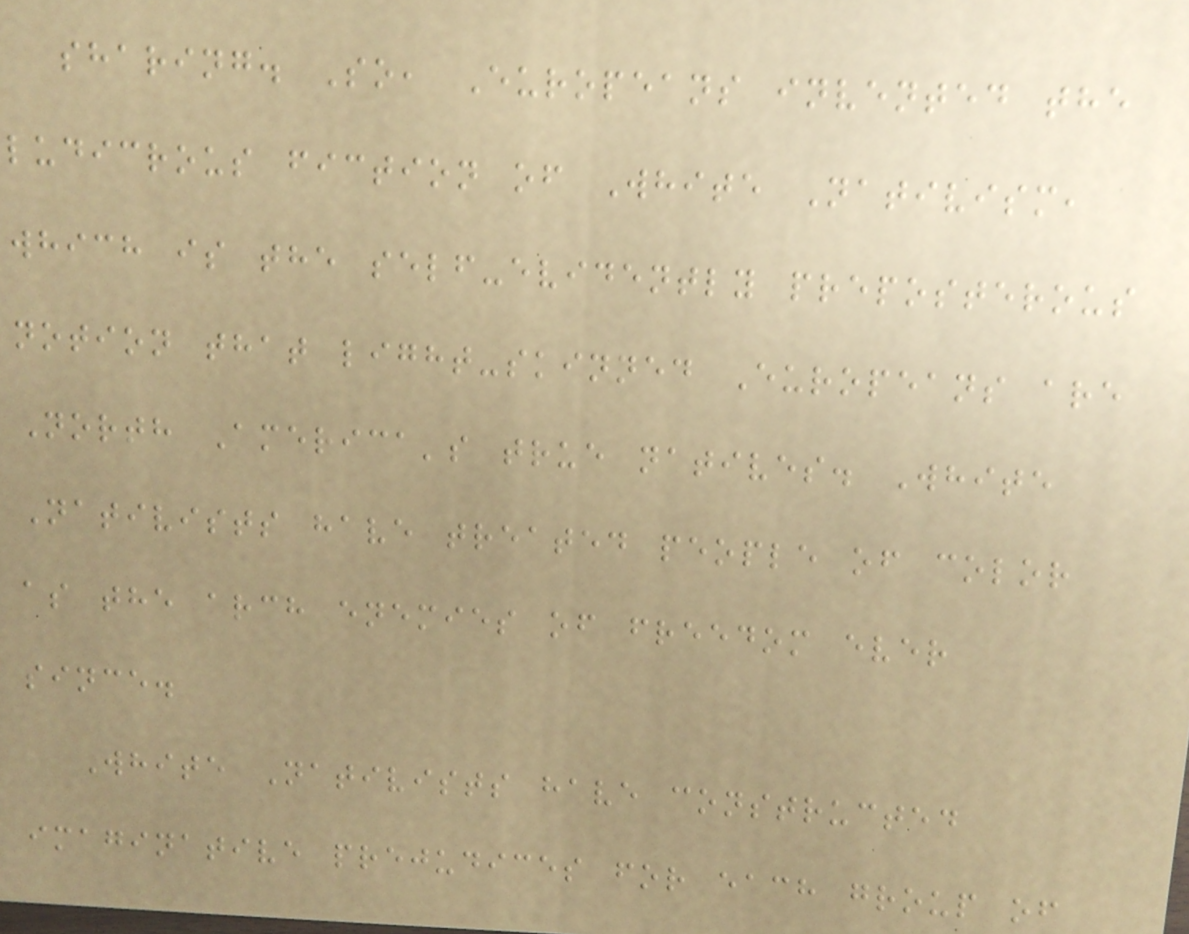sharing. So, Europeans invented the
ludicrous fiction of White Nativism,
which is the self-evidently preposterous
notion that light-skinned Europeans are
North America's true natives. White
Nativists have treated people of color
as the arch enemies of freedom ever
since.
White Nativists have constructed
imaginative prejudices for each group of
